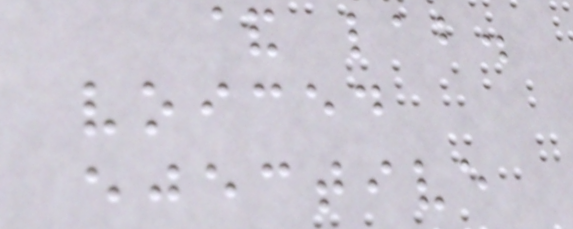& lab.
voiced
ejective
